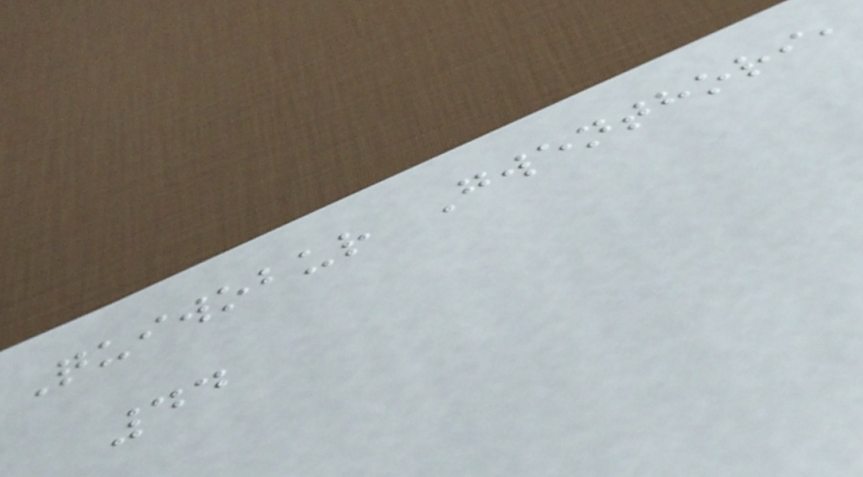Quiwobur Gwenthori,
44
